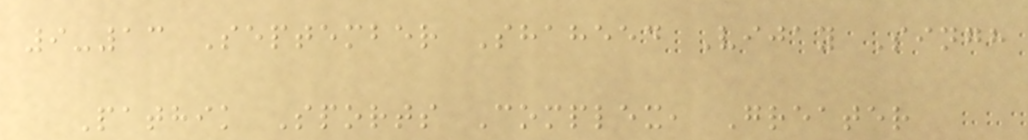9-13 September Shaheed Vijay Singh
Pathik Sports Complex, Greater
